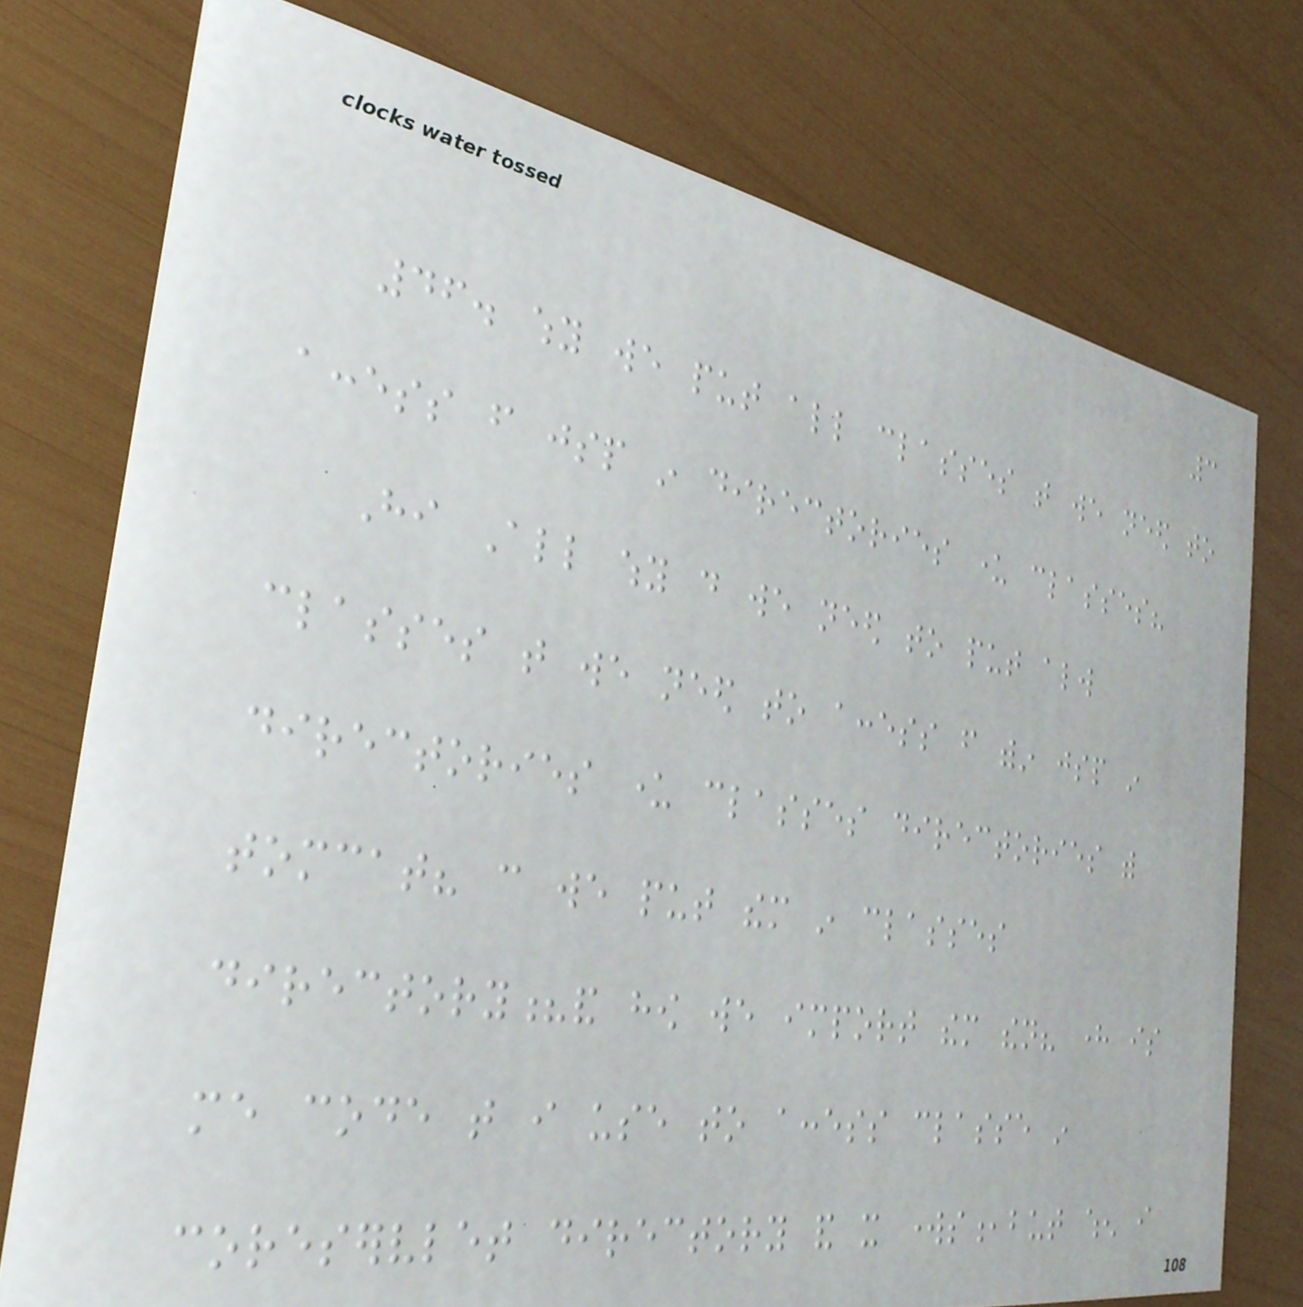3
46. why we put all classes that we need to
access from jsp in directories under classes?
Hi All why do we need to put always
classes that we need to access from within jsp in
directories under classes directories with
tomcat? can we put them in classes
directory?and how we import them then? here is
me code that i use to access classe in
coreservlet directory and it works,but when i
